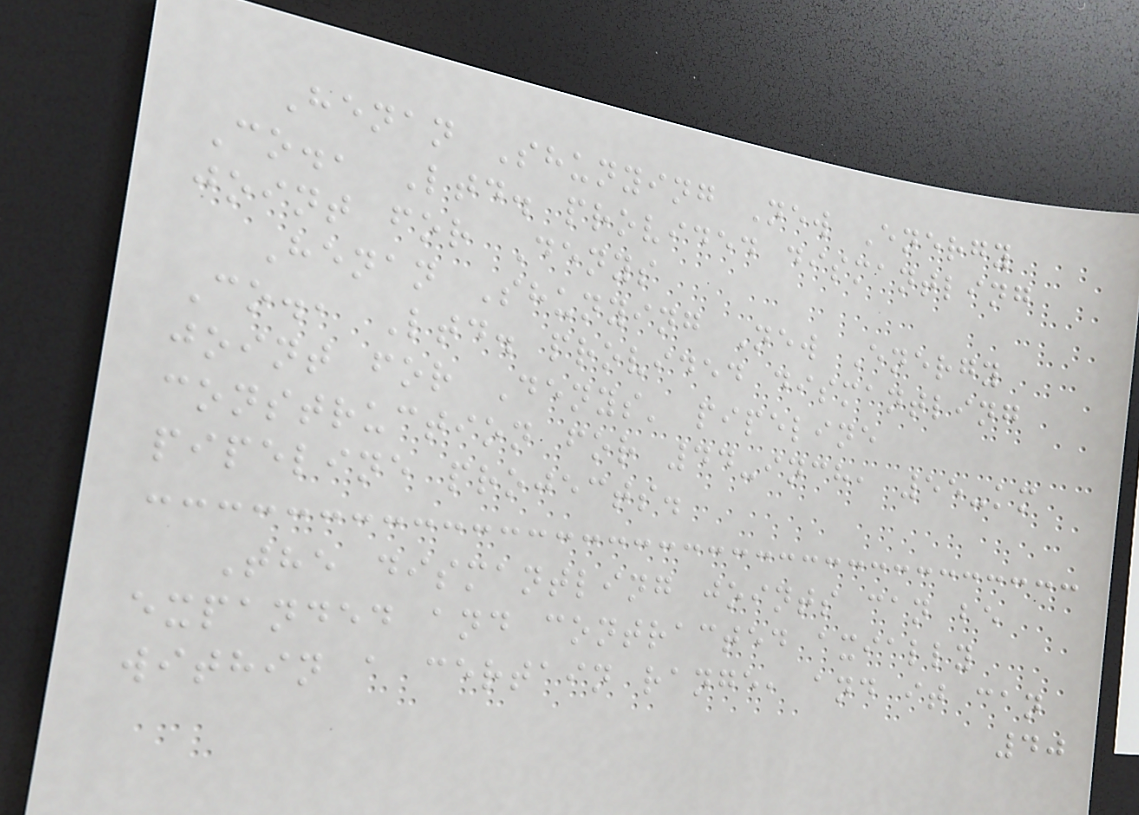Henan Shunying New Energy
Co., Ltd. provided dismantling
joint for Denys
Henan Shunying New Energy
Co., Ltd. provided dismantling
joint for Denys' pipeline
construction for 44-inch, 55-km
pipeline projects.
The dismantling joints can be
expanded and contracted axially
within a certain range, and it can
40
